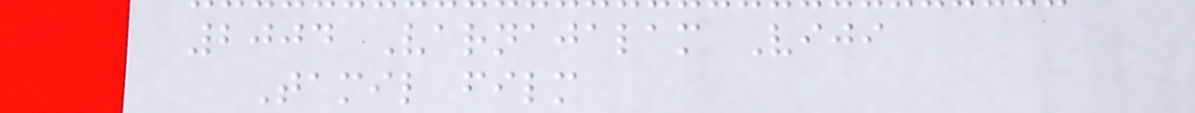2004 Varnajalam Viji
Tamil film
